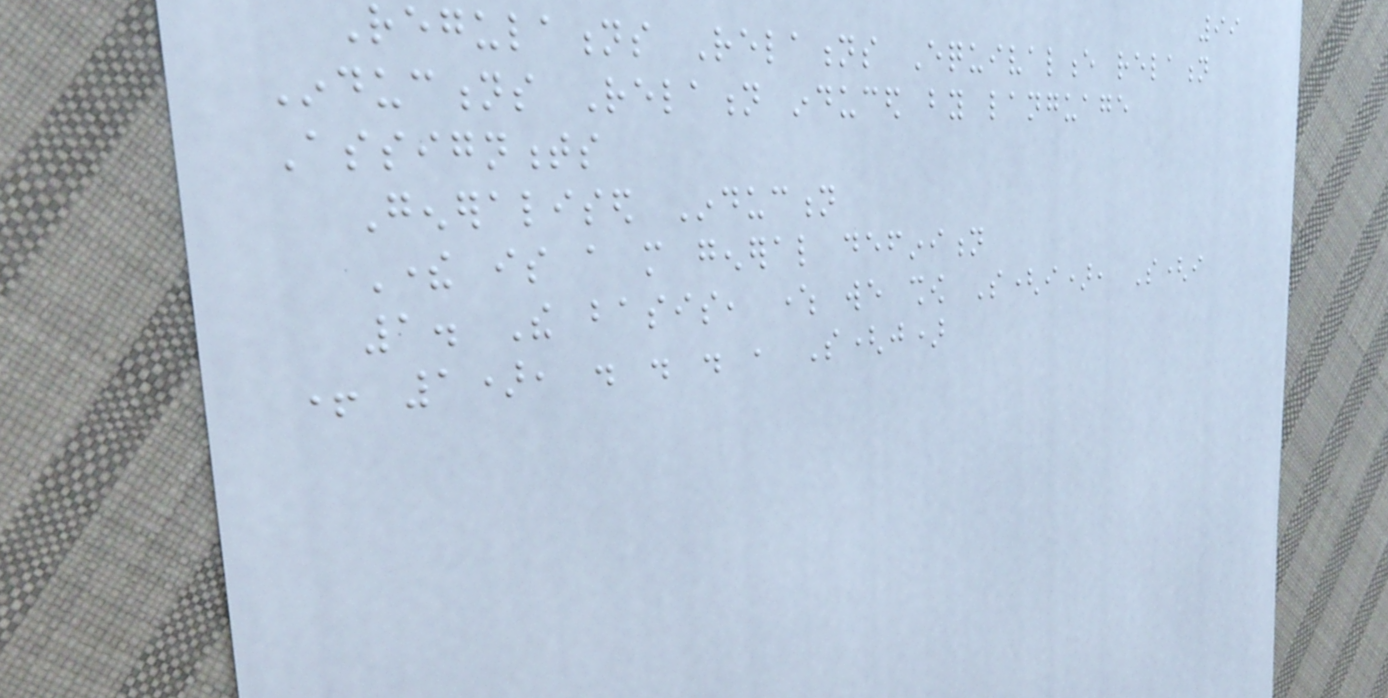99
Regulations Relations Equivalence relation
Inductions Relation induced by language
Assignments
Generalised Induction
There is a more general definition
1. The basis, where we show S(i), S(i
+ 1), . . . , S(j)
